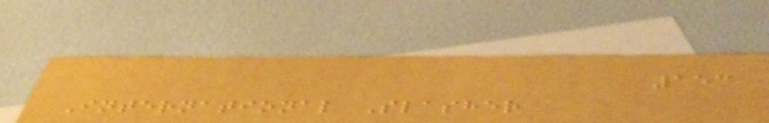153
International Slasher
